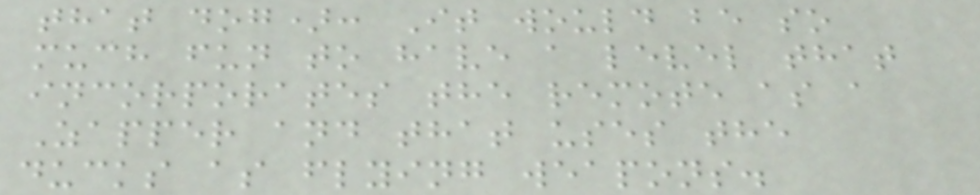that dog): It would be so
much fun to have a level that
incorporates the remote as a
Zapper and that uses the
ducks as flying weapons.
